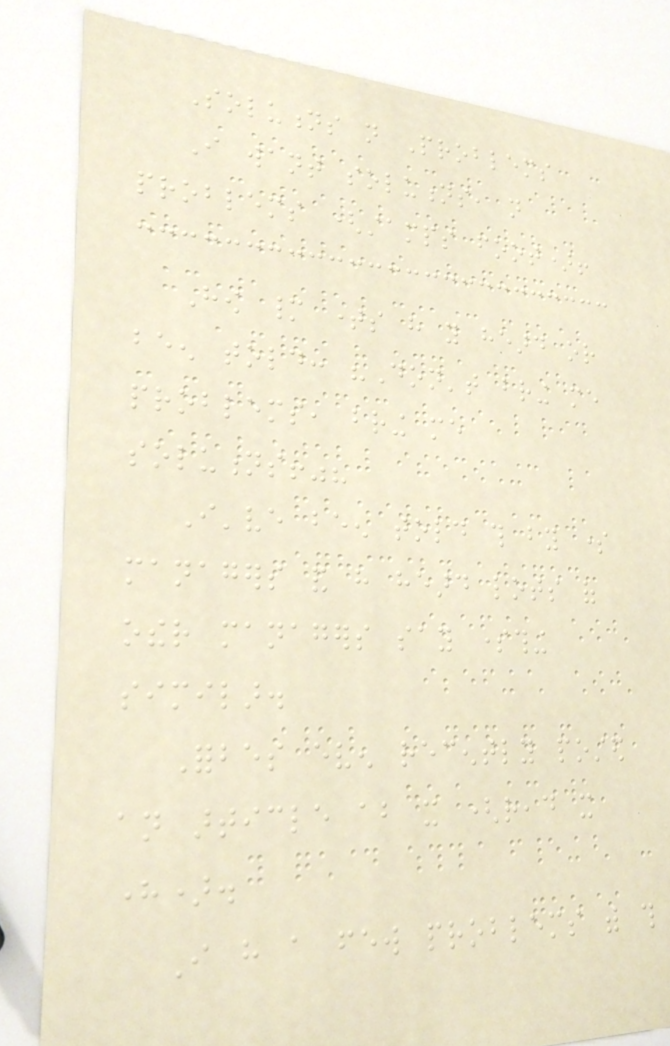Solutions not Problems
I want solutions, not
problems (stamps foot)!
How many times have you heard or
been told: "Don't bring me
problems, bring me
solutions!"?
I've been told this by some
managers and have heard lots of
other managers say something
similar.
Forbes even recently posted
an article about it (read it
here).
I have a few problems with this
